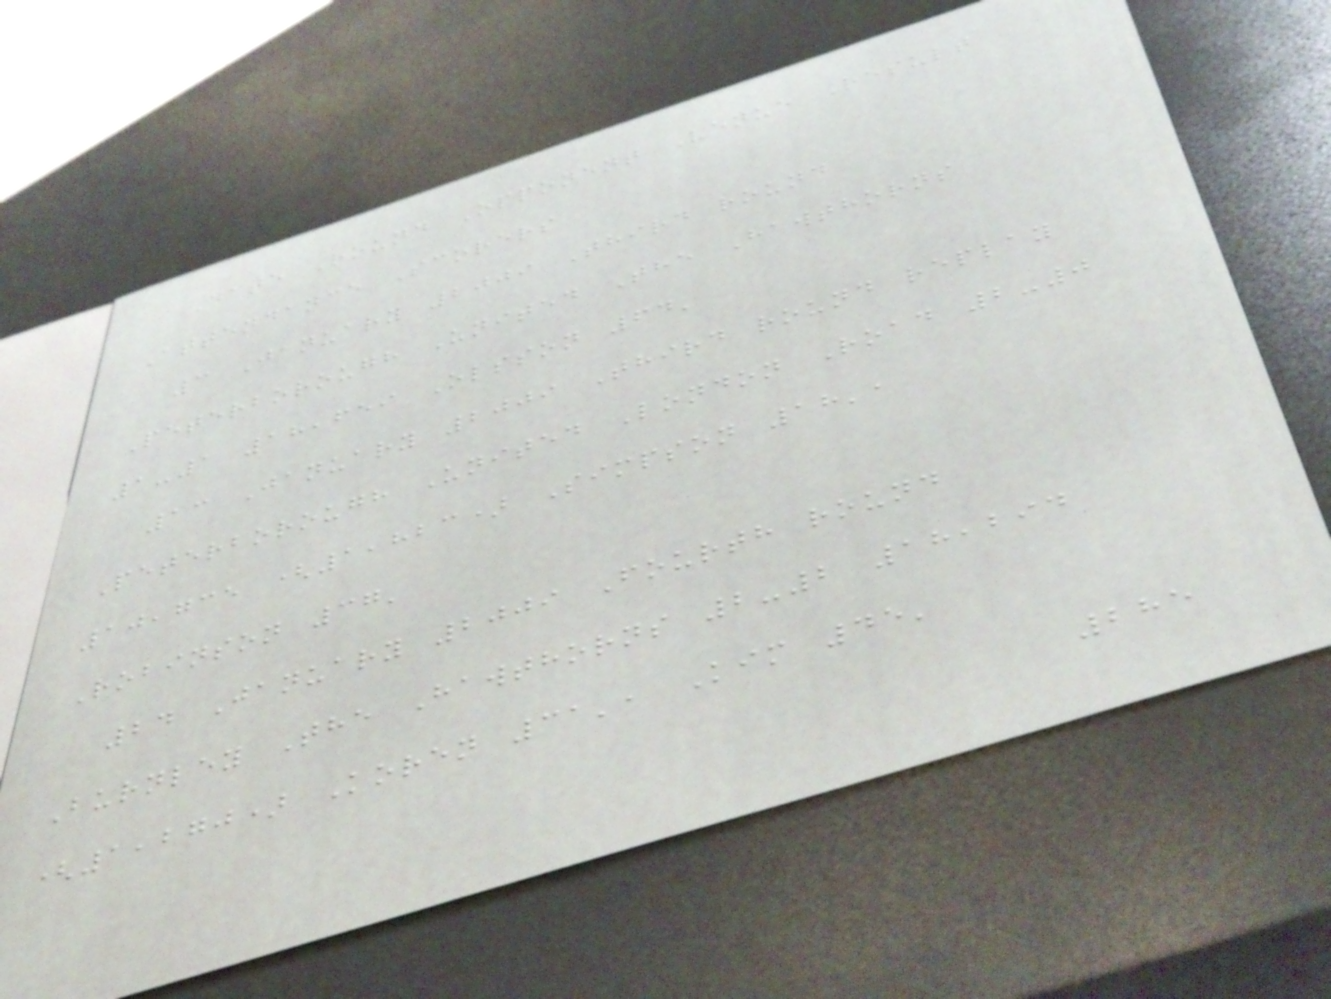Date Round Opponent Venue Result
Attendance Scorers
3 January 2009 Third round
Peterborough United The Hawthorns
1-1 18,659 Olsson 64'
13 January 2009 Third round replay
Peterborough United London Road 2-0
10,735 (1,823) Simpson 18',
Robinson 37'
24 January 2009 Fourth round
Burnley The Hawthorns 2-2 18,294
(1,270) Koren 31', Kim 45'
285
